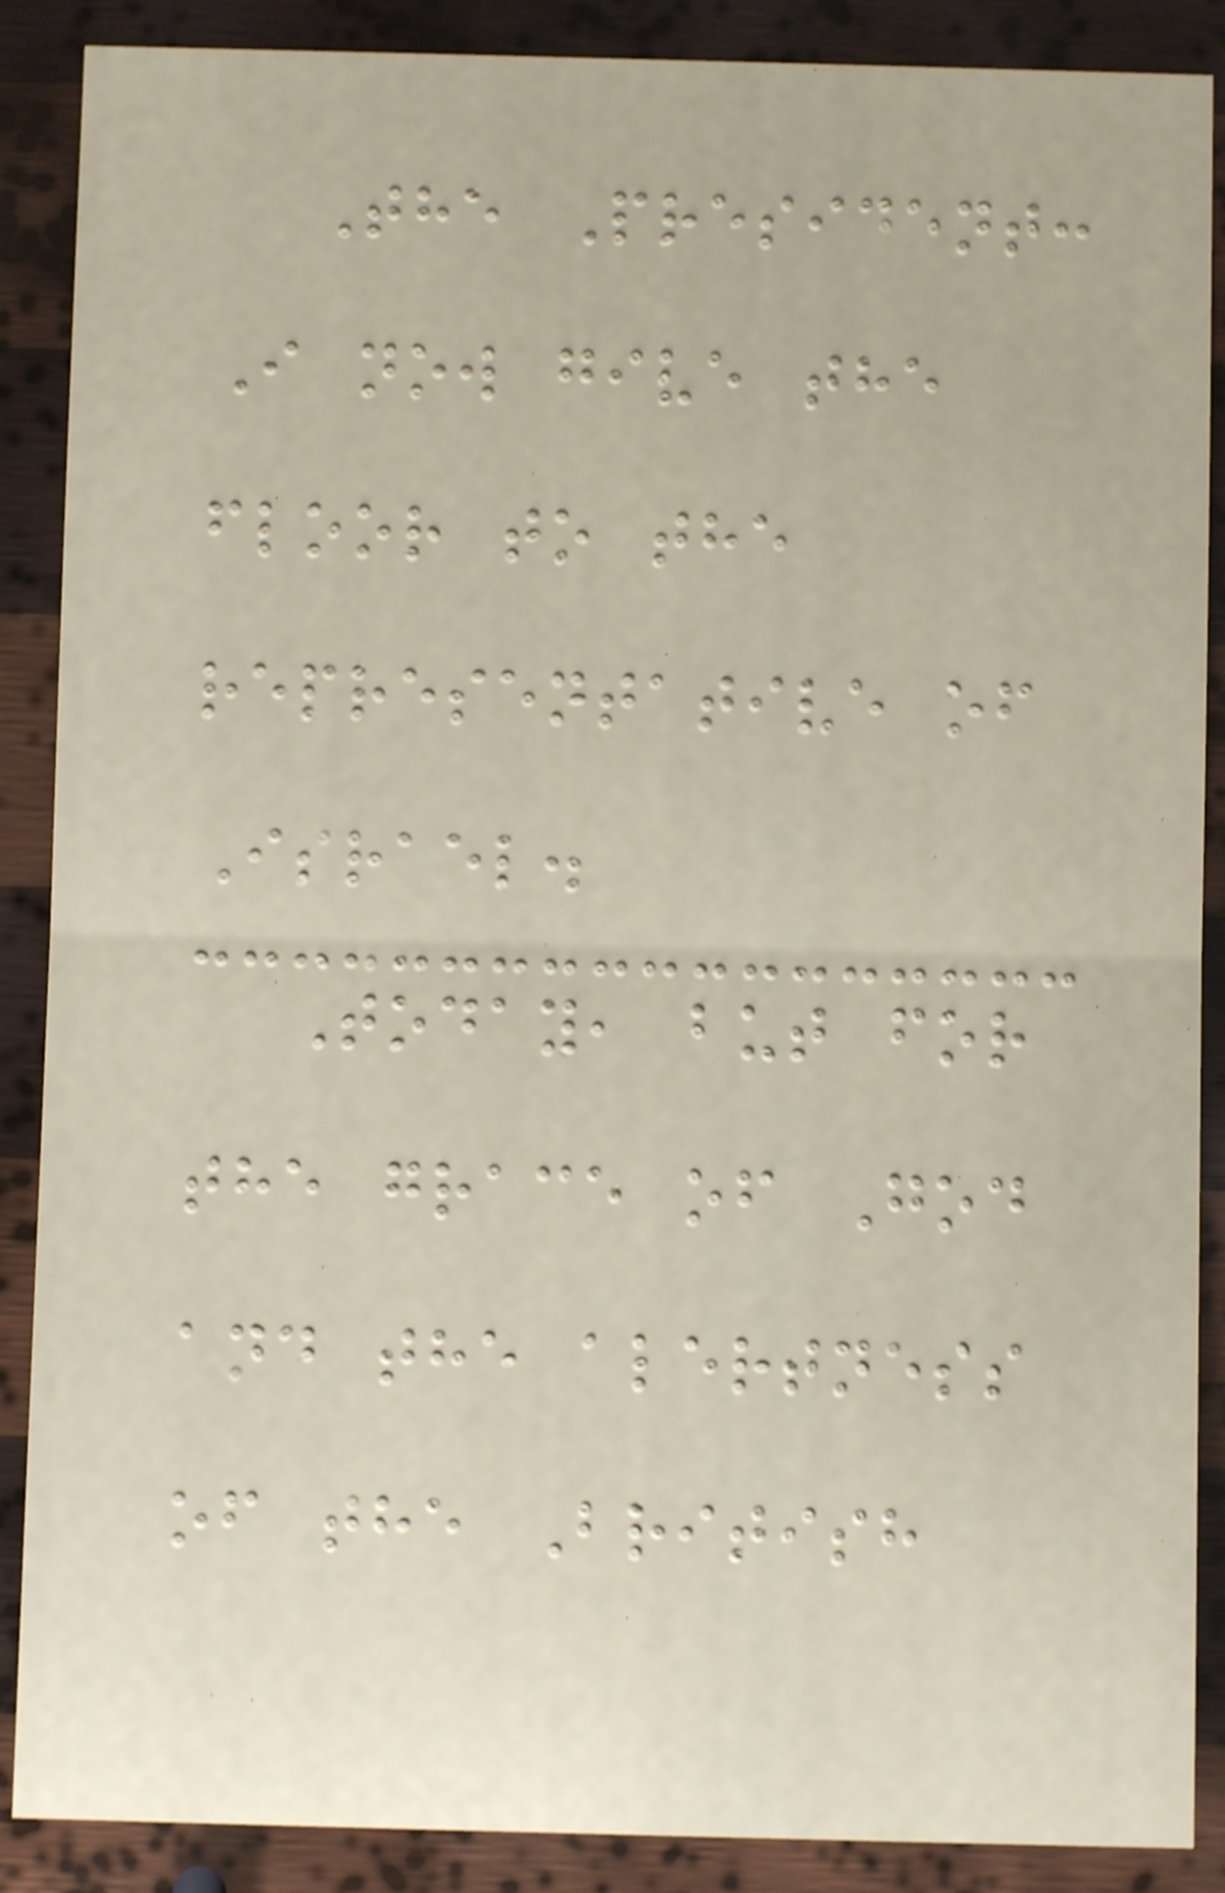The President:
I now give the
floor to the
representative of
Israel.
Today, but for
the grace of God
and the alertness
of the British
